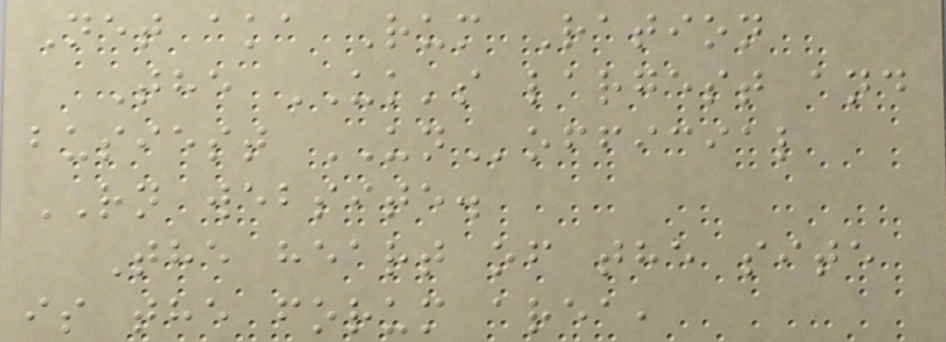Net aka Rum Ration
The UK's largest and
busiest UNofficial
RN website.
The heart of the site
is the forum area,
